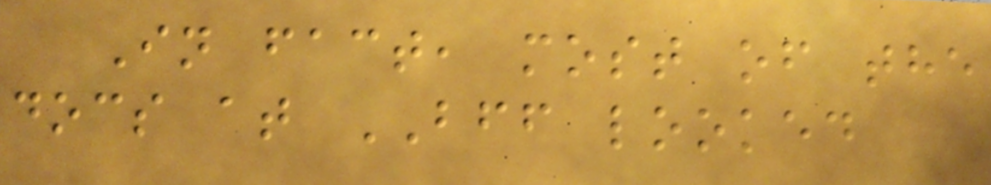In fact, most of the
docs at BFF looked
